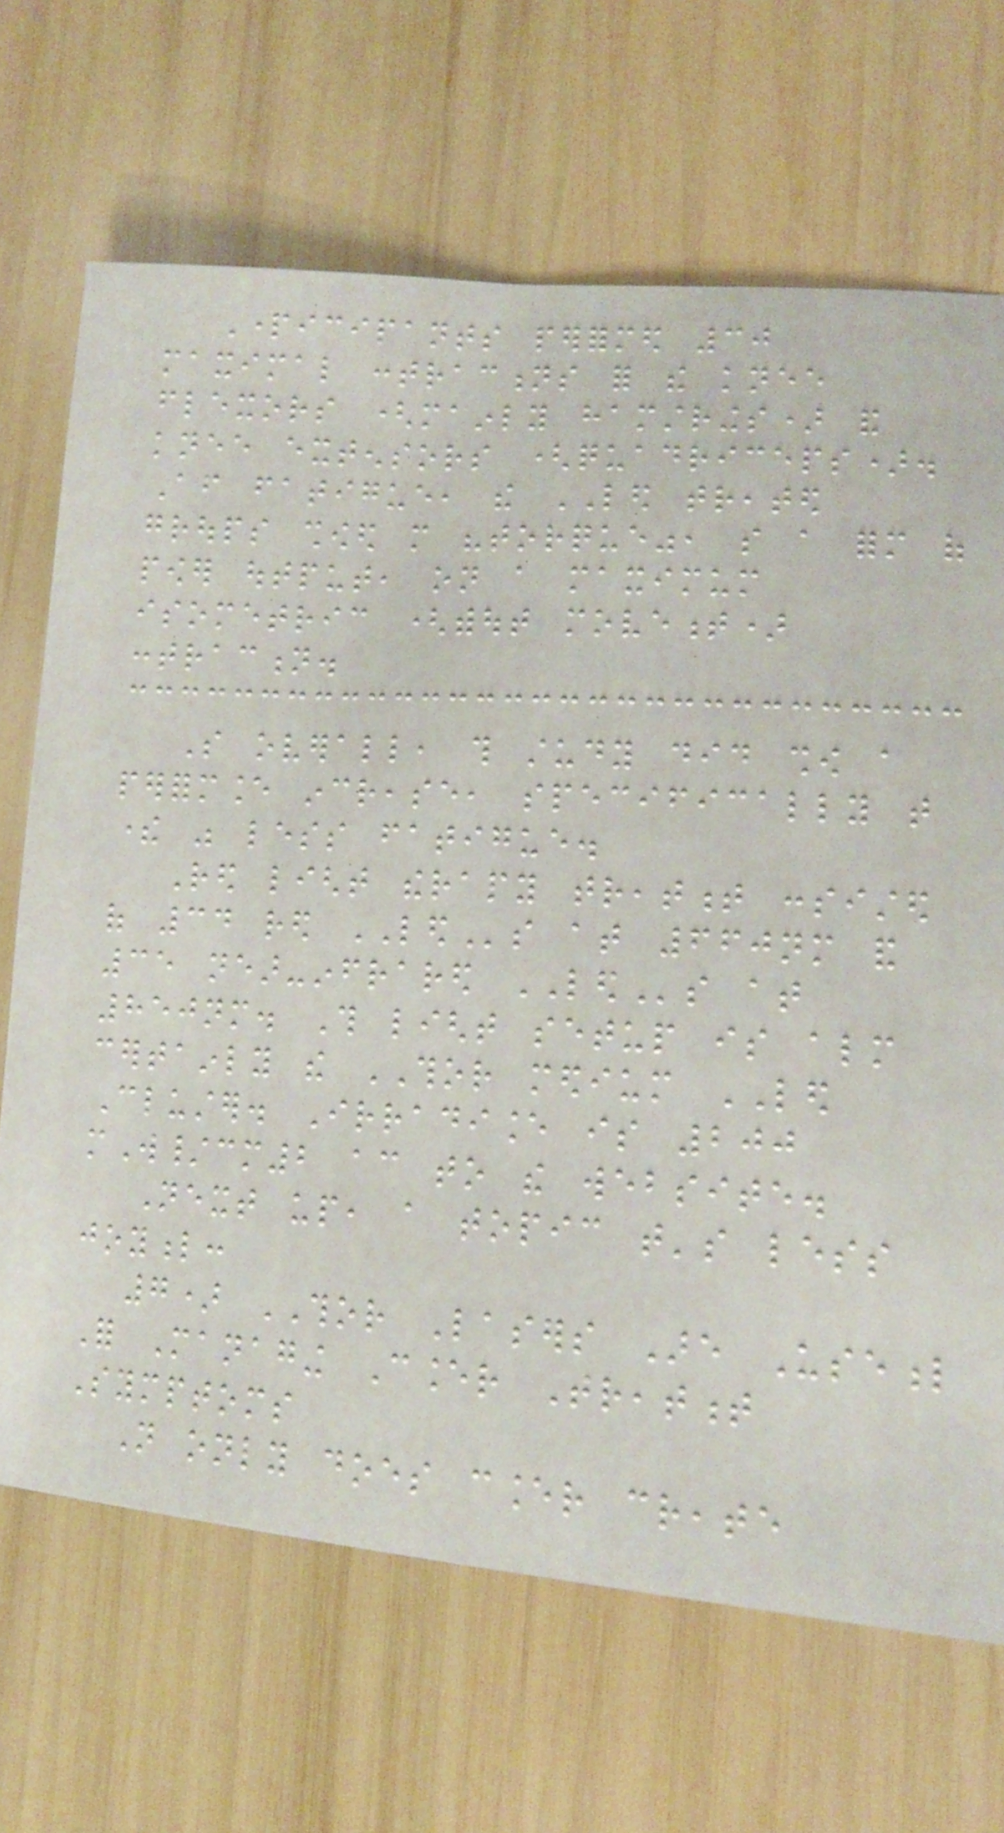Participants performed 30
maximal contractions for the knee
flexors (mainly hamstrings) and
knee extensors (quadriceps).
After fatigue, the LED treated
groups showed more "torque", so a form of
power output, on a maximum
isometric (without movement)
contraction.
So overall, this study did show a
performance increase, specifically that
there was less fatigue.
Red light therapy treatment consisted
of 34 red LEDs at 660nm and
35 near-infrared LEDs at
850nm. This light setup is almost
certainly the THOR medium LED
Cluster. Irradiance is 200
mW/cm2 according to the website.
Next up, a topic that's less
joyful:
7) THOR Lasers Are Useful
For Managing Cancer Treatment
Symptoms
Not only does cancer create
